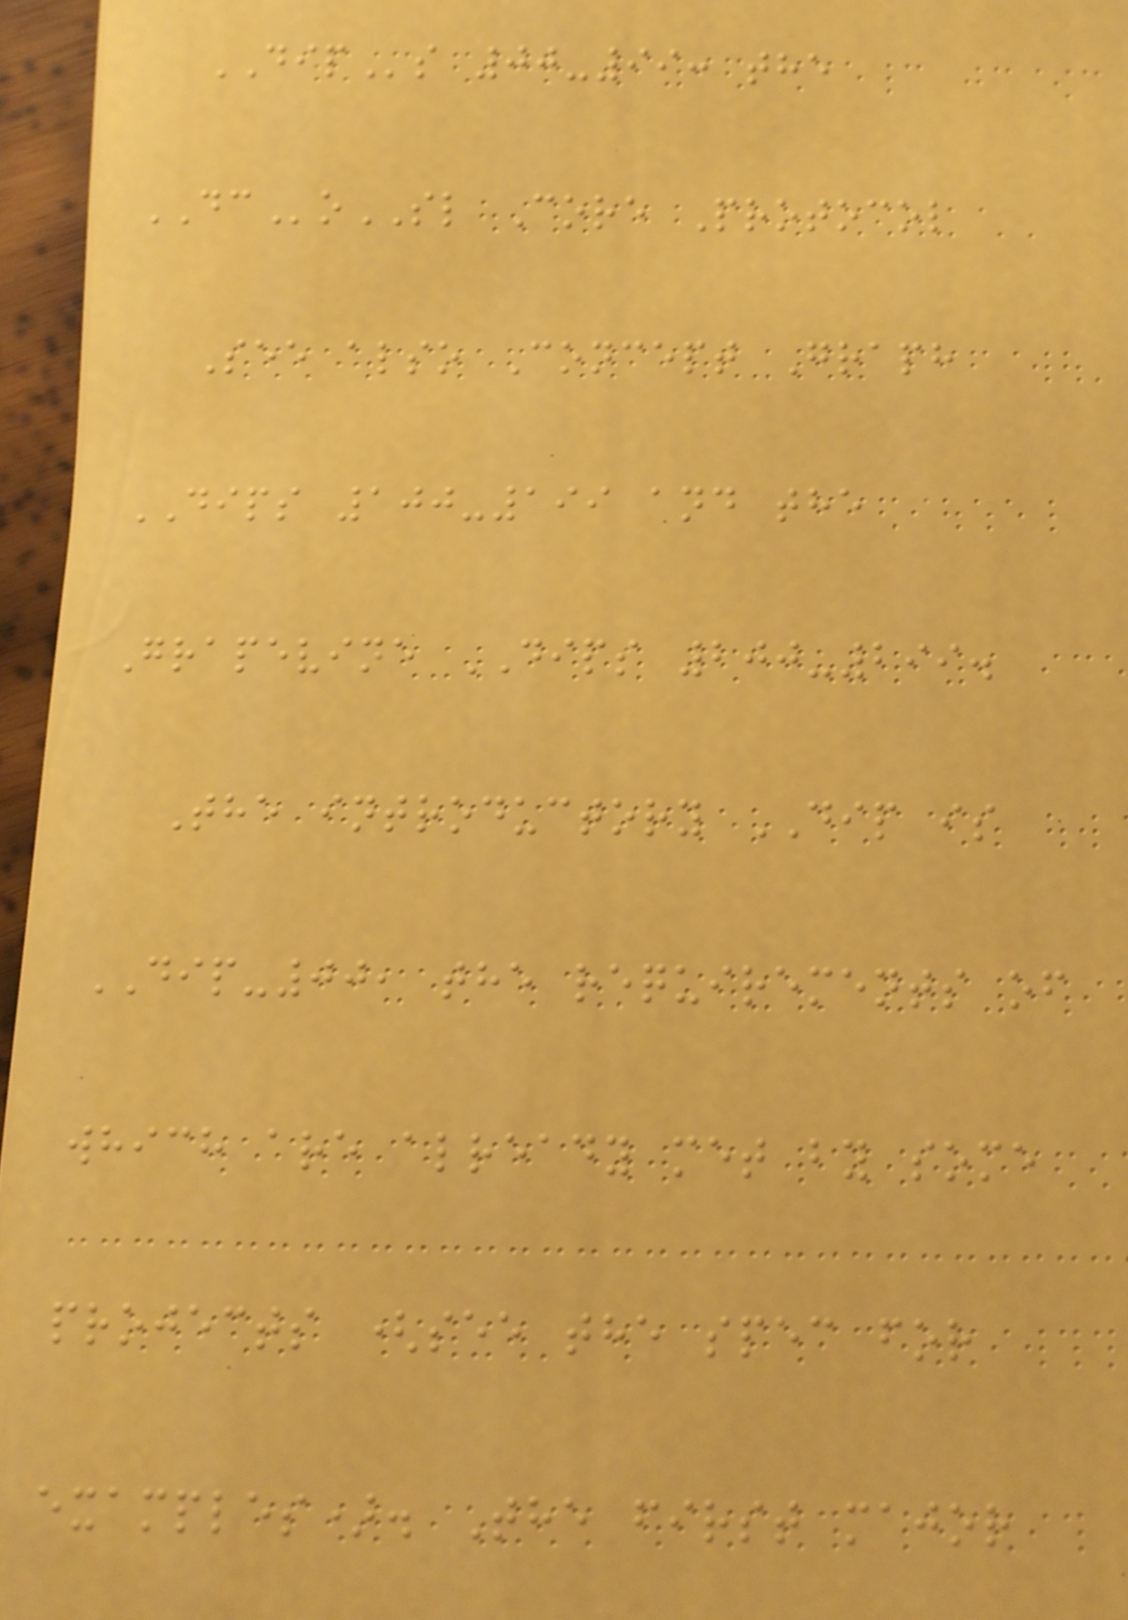DIPs 00-99: the
DCoSL Core Protocol
See also Concept Graph
DIPS 100-199 and the
Grapevine DIPS 200-299.
The introductory DIP is
DIP-00, the requirements of
which are already met by some
projects (see the spec for
examples). The first major
